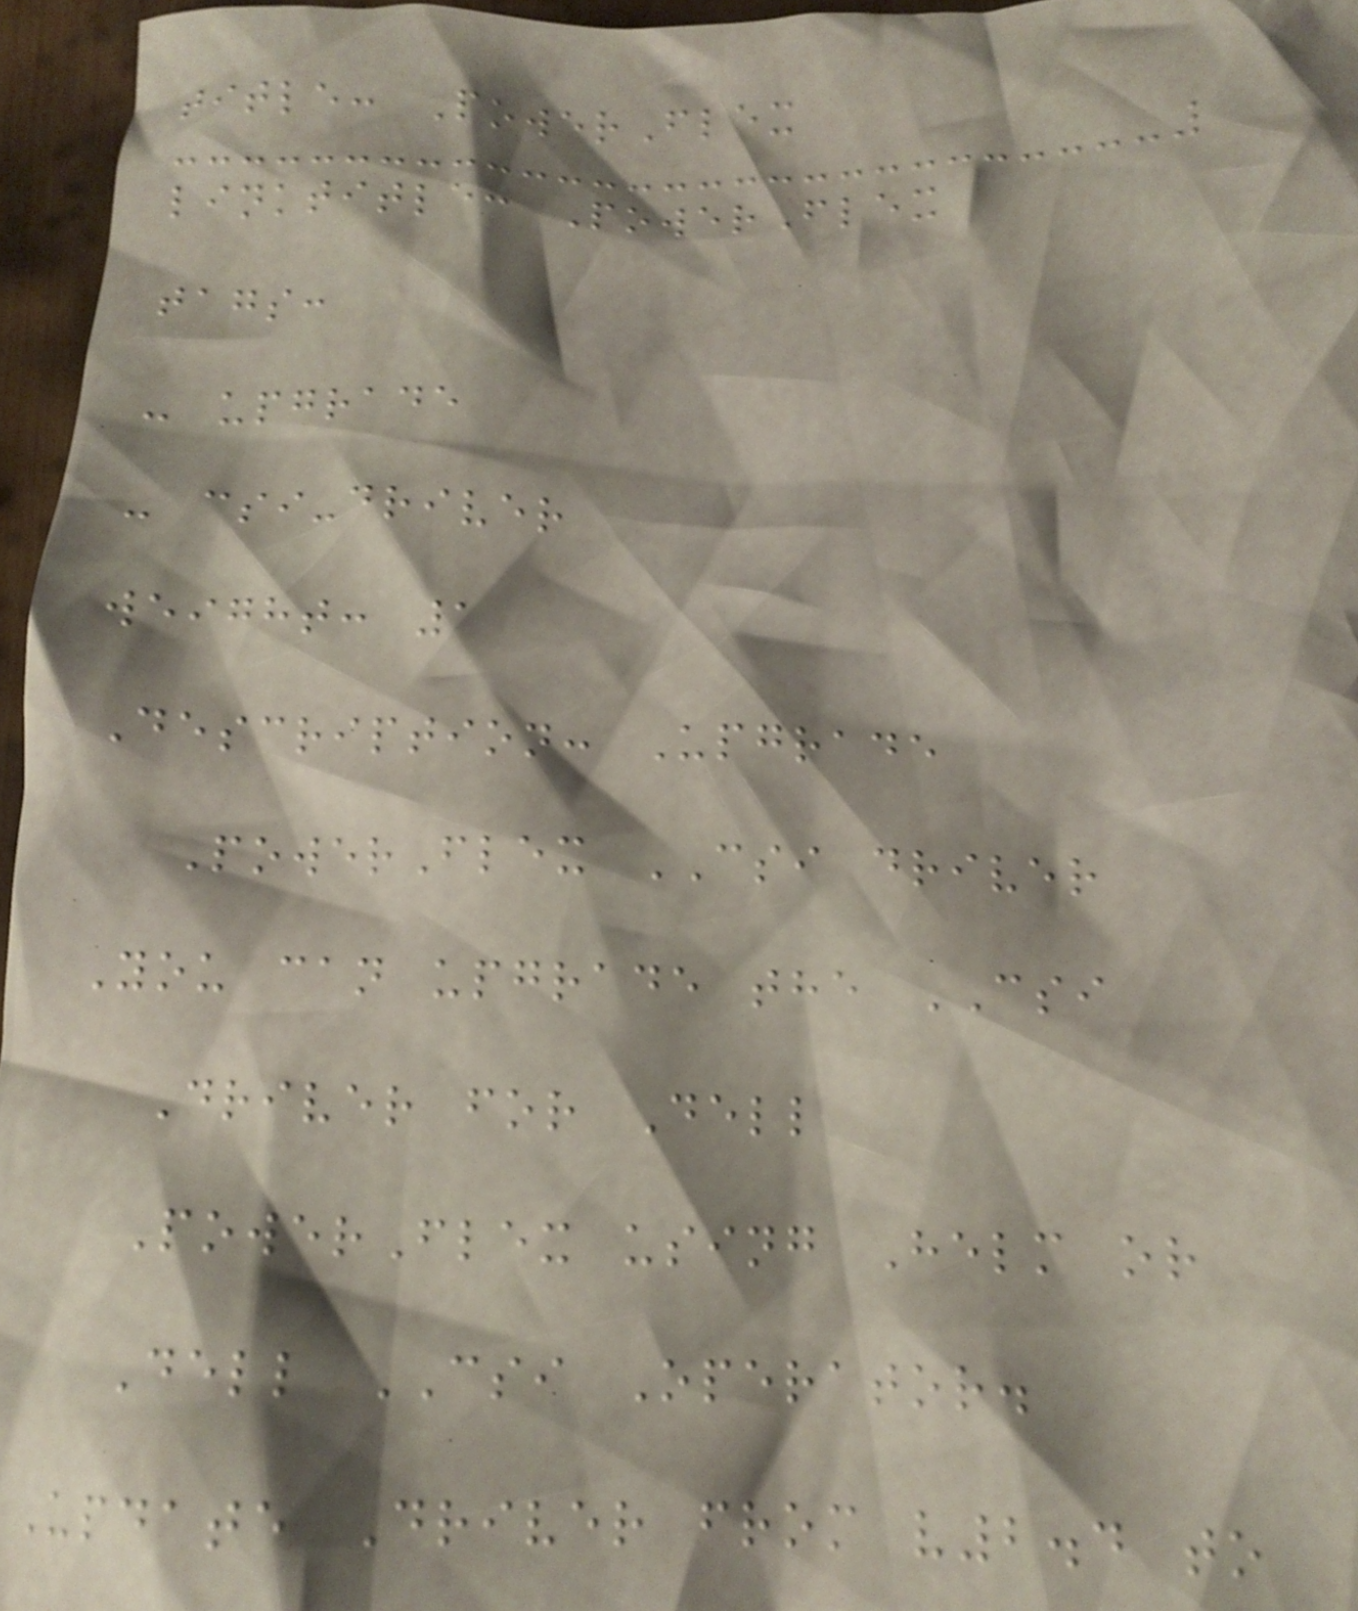title: PowerFlex
linktitle: PowerFlex
tags:
- upgrade
- csi-driver
weight: 1
Description: Upgrade
PowerFlex CSI driver
You can upgrade the CSI
Driver for Dell
PowerFlex using Helm or
Dell CSI Operator.
Update Driver from v2.4 to
